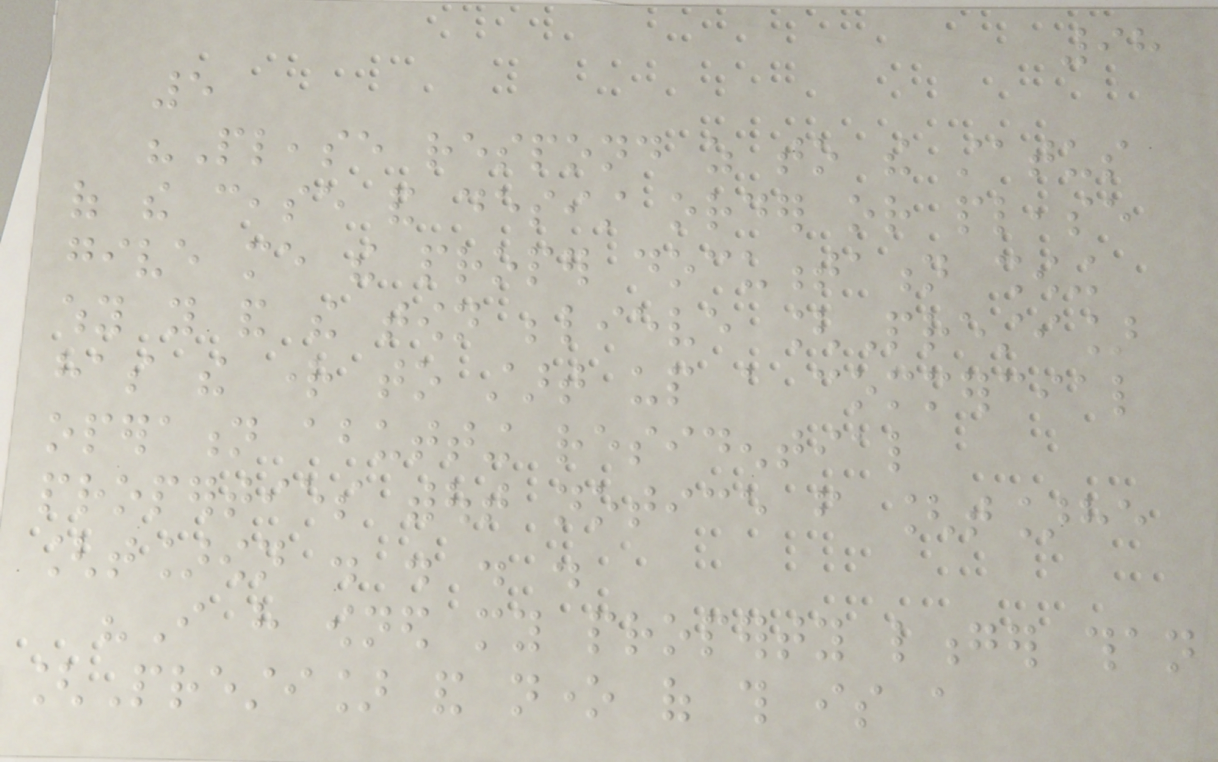98
5
"Please respond as to the status
of the cease and desist order or please
give me the proper documentation showing
why you and the town believe [Presti]
has the right to start up a commercial
operation abutting residential
properties without notice from [t]he
[t]own . . . .
"I have owned my property longer than
[Presti] and none of this is a
